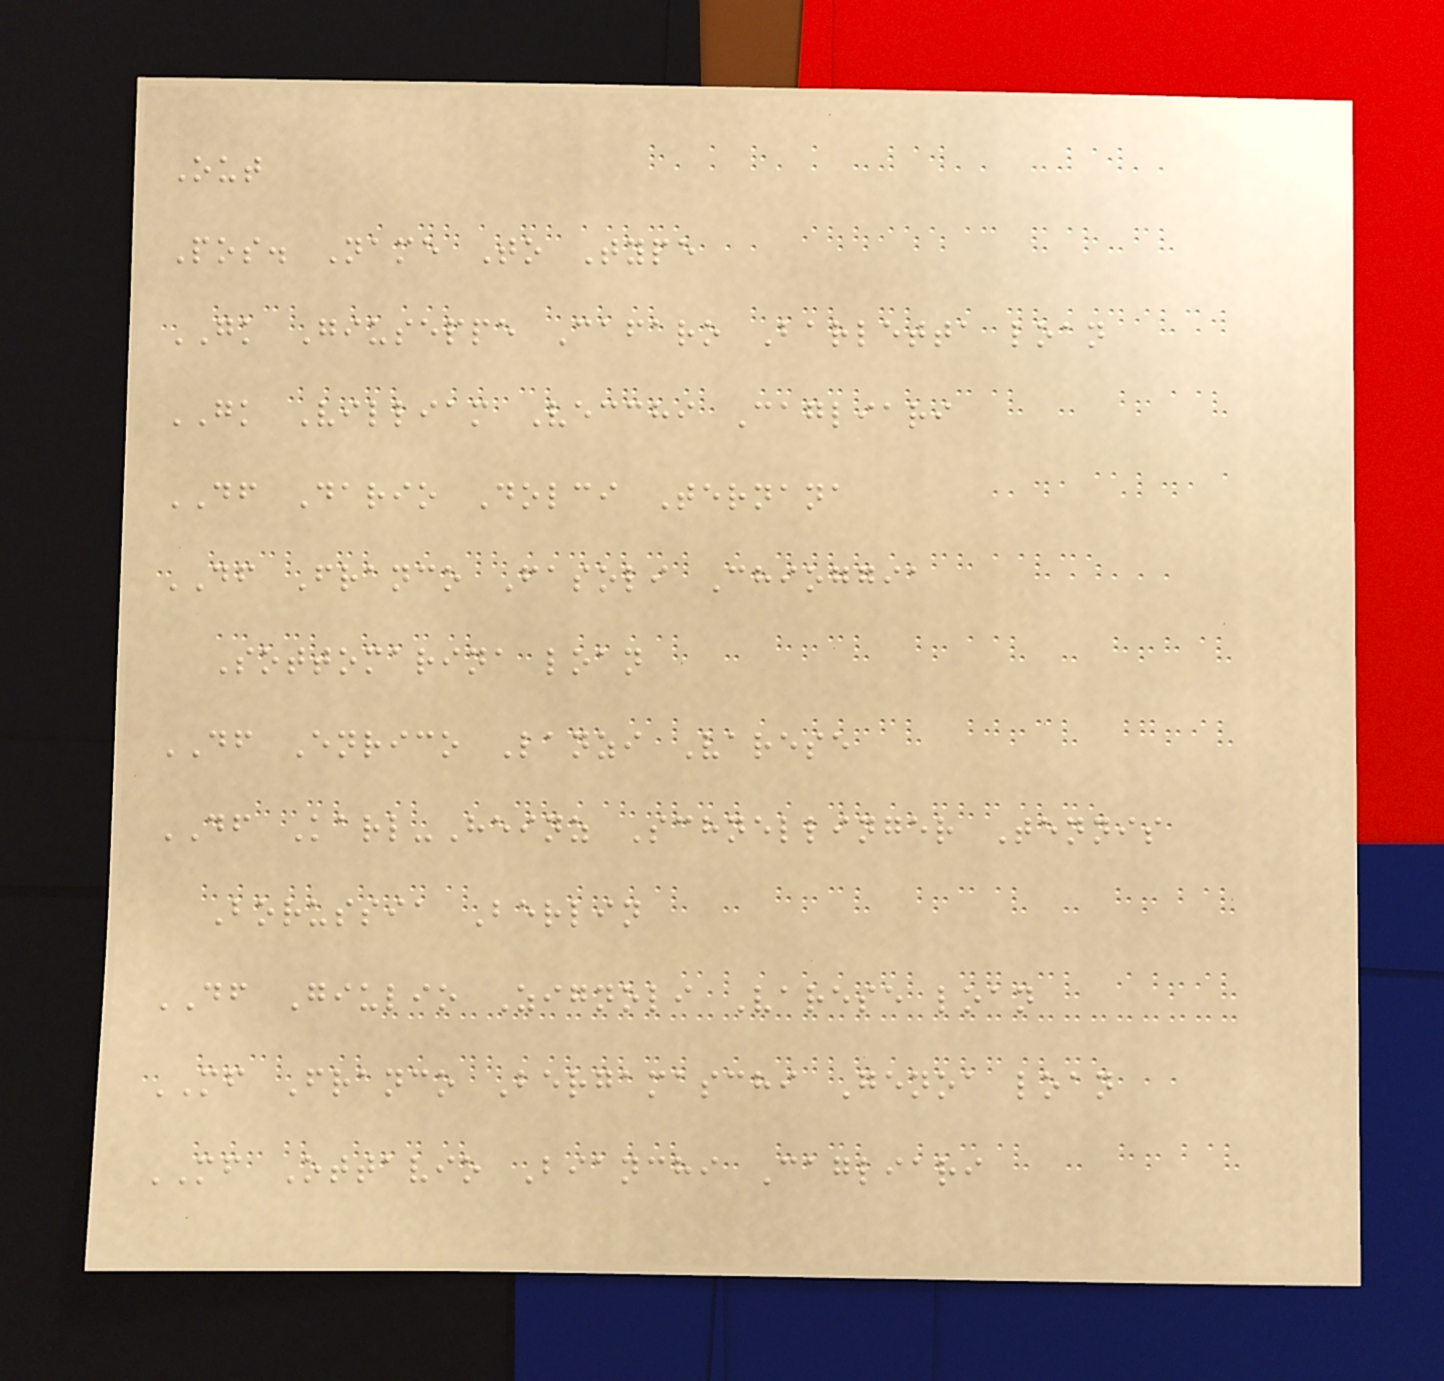Out
Pos. Name To Type
GK Giuseppe Cafaro Barletta loan
GK Villiam Vecchi Cagliari
DF Dario Dolci Ternana
DF Franco Fasoli Chioggia
Sottomarina loan
DF Enrico Lanzi Varese
DF Karl-Heinz Schnellinger Tennis
Borussia Berlin
DF Giulio Zignoli Varese loan
MF Franco Bergamaschi Genoa loan
MF Ottavio Bianchi Cagliari
